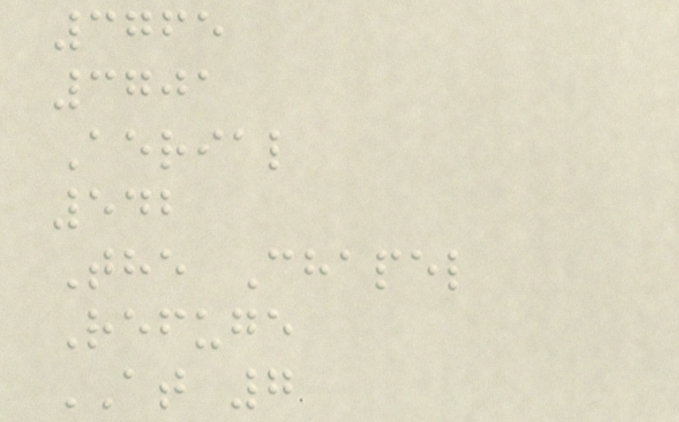3765
3701
Aerial
542
The Chapel
Refuge
AT 7
